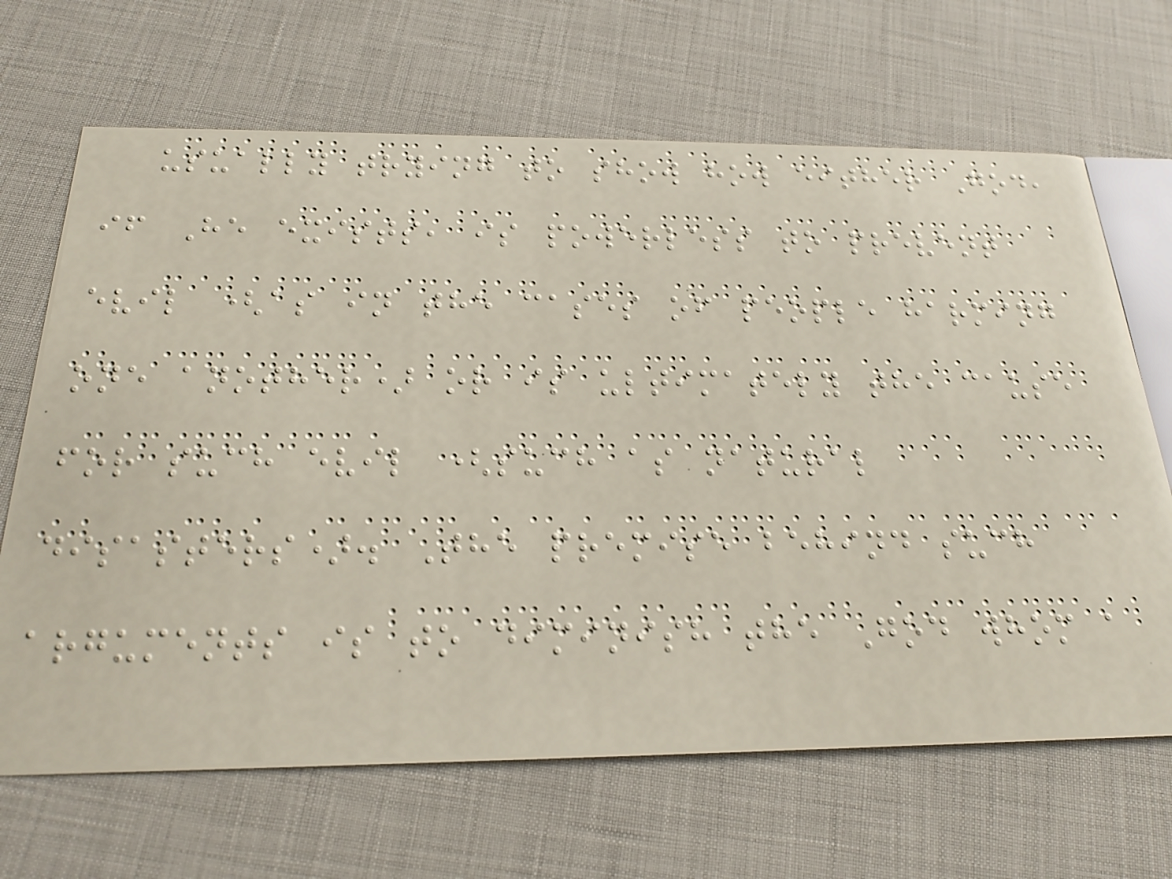usually trying to show how either God,
if He exists, is powerless to prevent
evil (as in the cases of people harming
one another) or is ultimately the cause
for such evil (such as natural
disasters). The premise behind such
arguments is to diminish the God whom a
